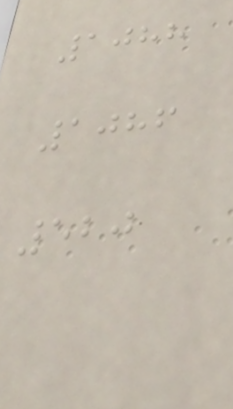1088
1086
520
